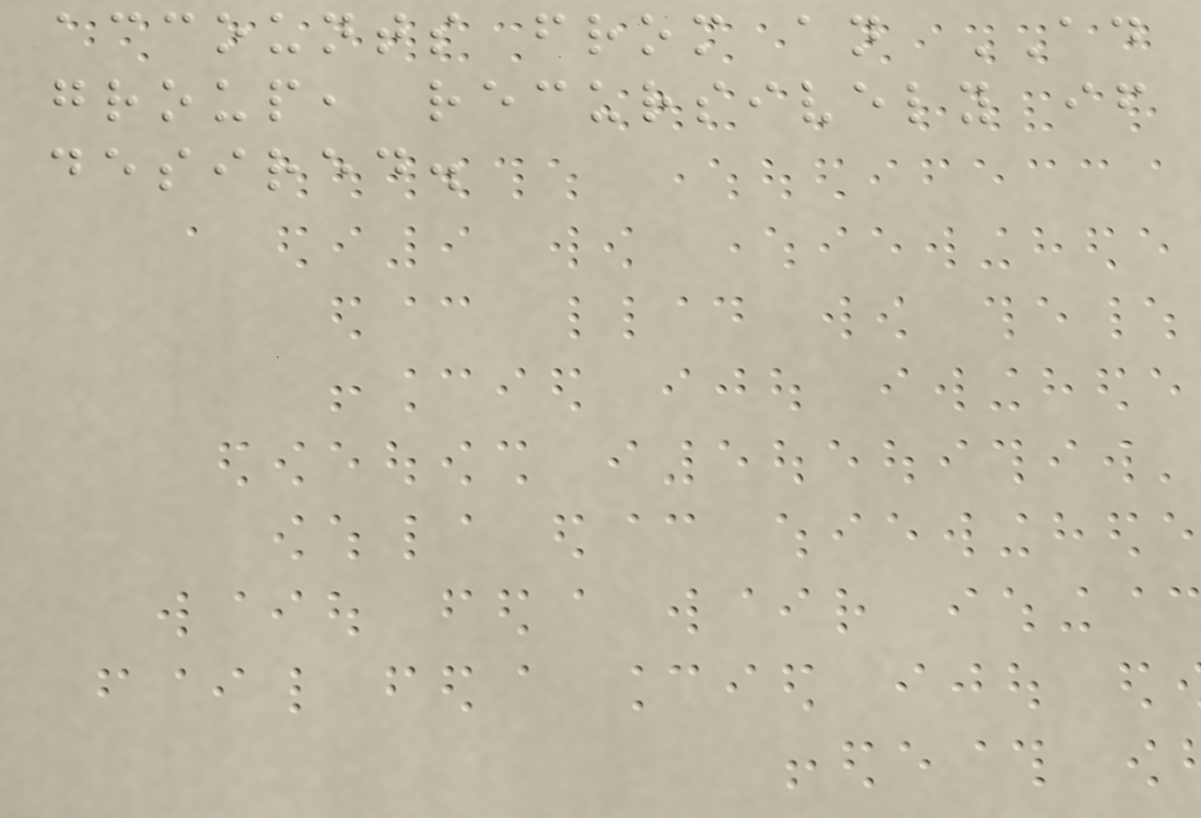accounts from an AD
group, recursively if
desired.
